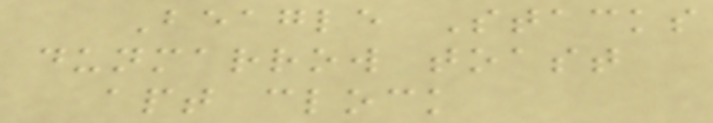Beagle Stacks
dunmarrow toast
apt clock
